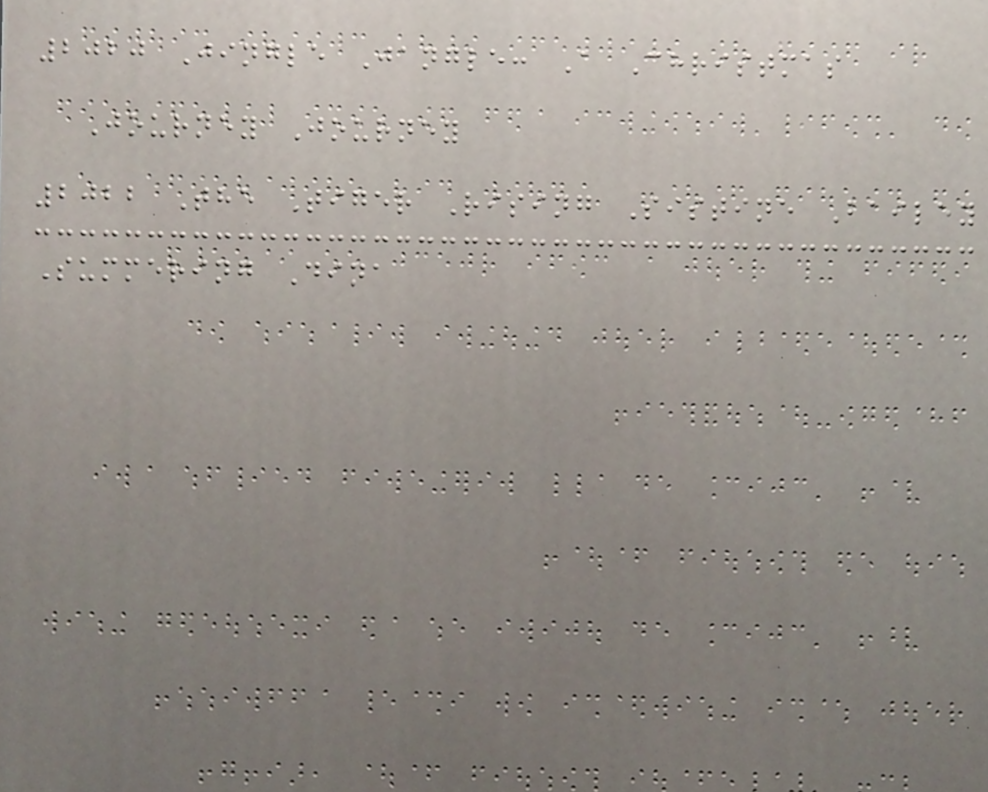2020 Jingle Jangle: A Christmas
Journey Journey
2022 The Tiger Rising Sistine Bailey
Summering Dina
